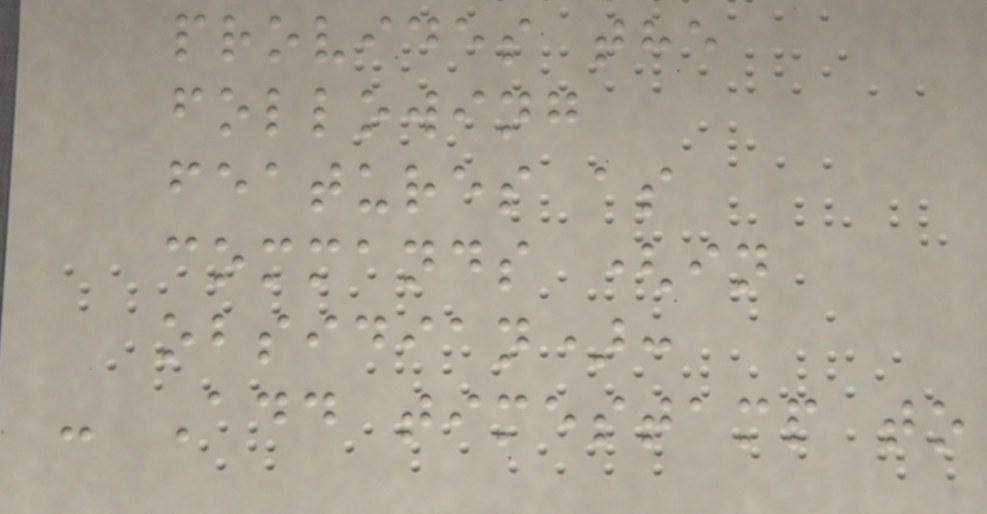provides the
following
features as
commands (in
obsidian):
- Add timestamp to
